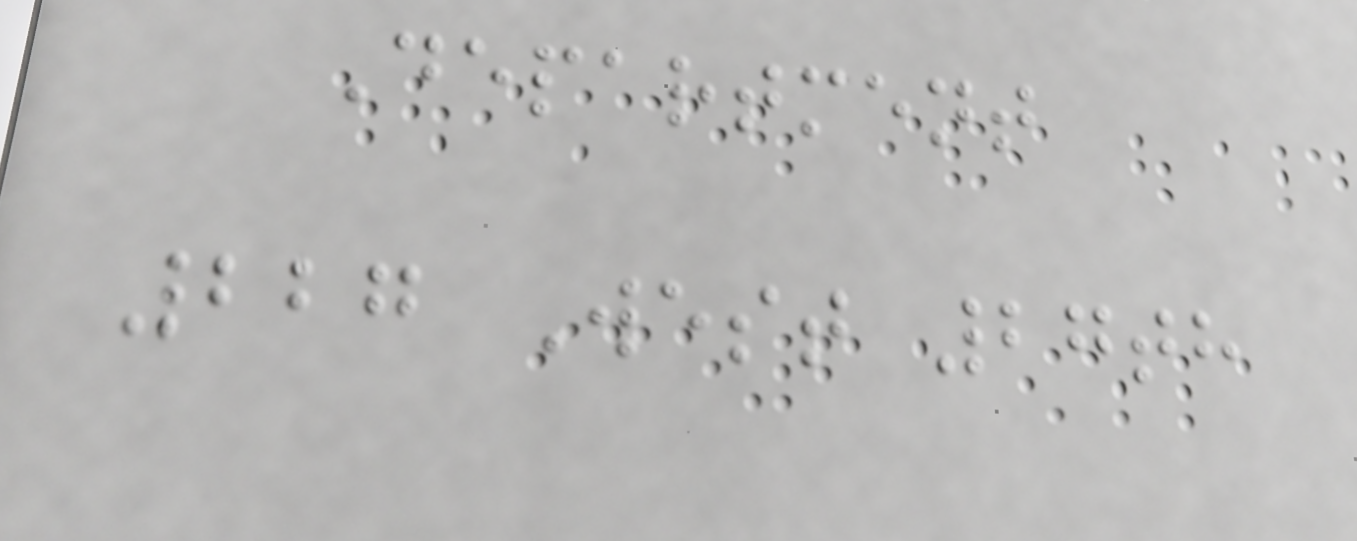Department
227 West 27th
